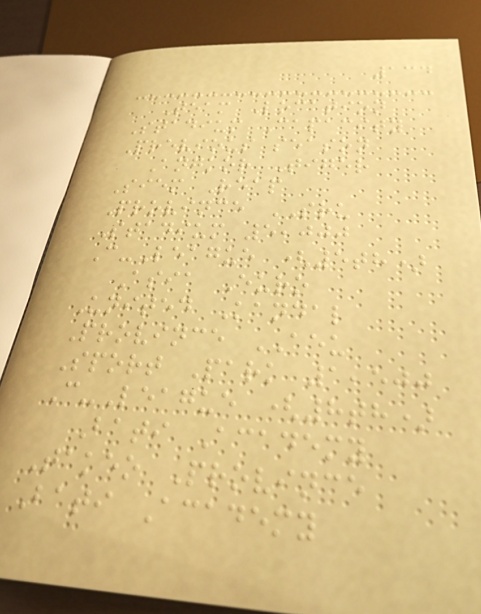134
Team Location
Stadium Capacity
Previous season
Angkor Tiger
Siem Reap
Province SRU
Stadium 5,000
C-League (5th)
Asia Euro
United Kandal
Province AEU
Sport Park 1,500
C-League (8th)
Bati Academy
Takeo Province
Bati Academy
